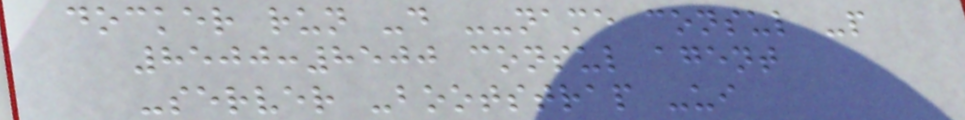docker run -d --name consul -p
8500:8500 consul agent
-server -bootstrap -ui
